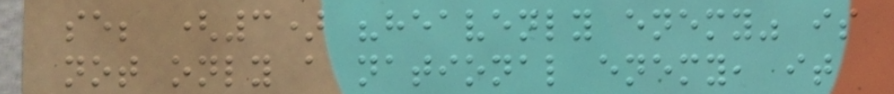se; (3) "heavenly enemy" is
not only a national enemy, it
